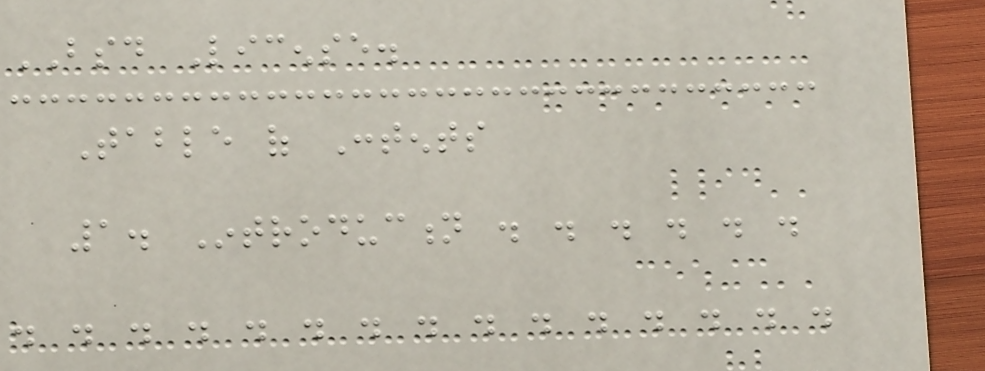BSD License.
Table of Contents
1. Introduction . . . . . .
. . . . . . . . . . . . . . .
